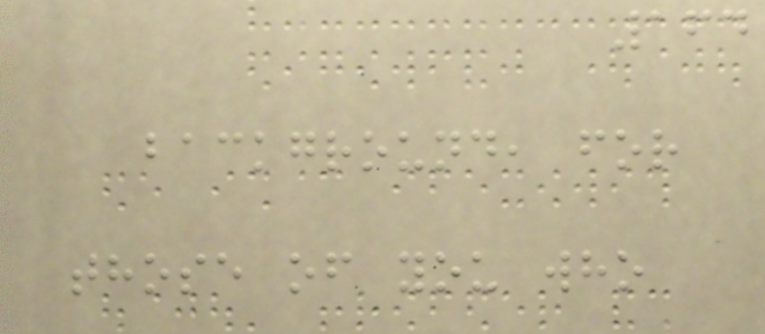164
background, for
those of you who
